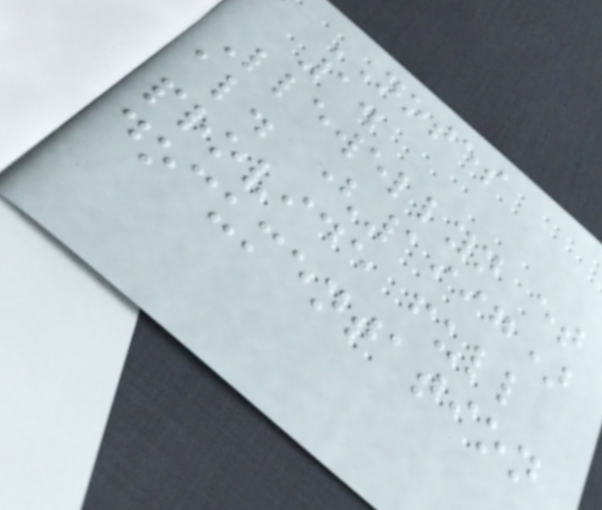NOTES
1.
Llewellyn et
al. (1997)
provide full
documentation
